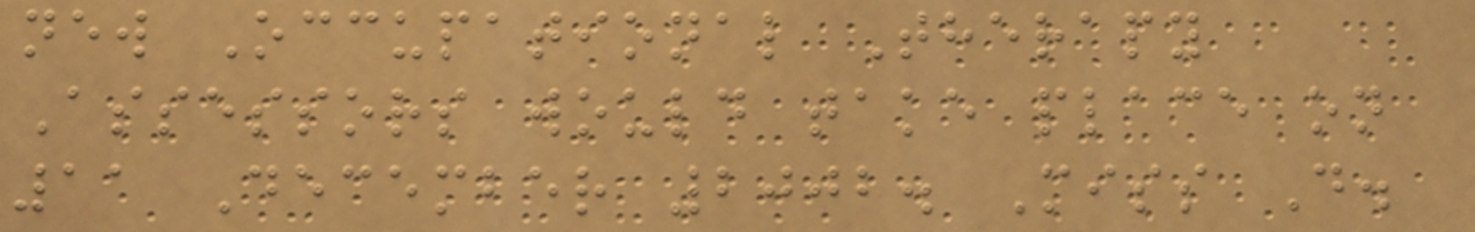new Occupational Therapy
Assessors would take place on
11 December 2002. Miss D.
